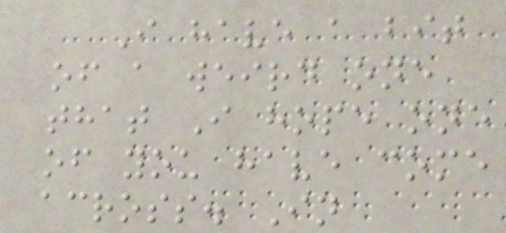I have a bit
of a weird one
that I hope one
of you have come
across. In
